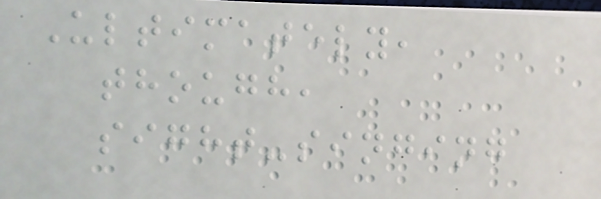Ultimately,
though,
sight-singing
